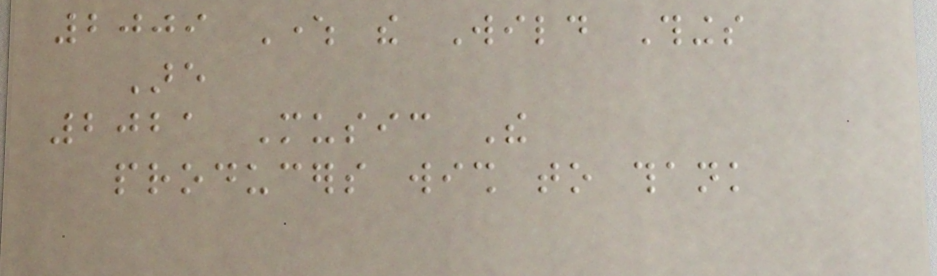2009 Where the Wild Things
Are
2021 Music The
producers wish to thank
